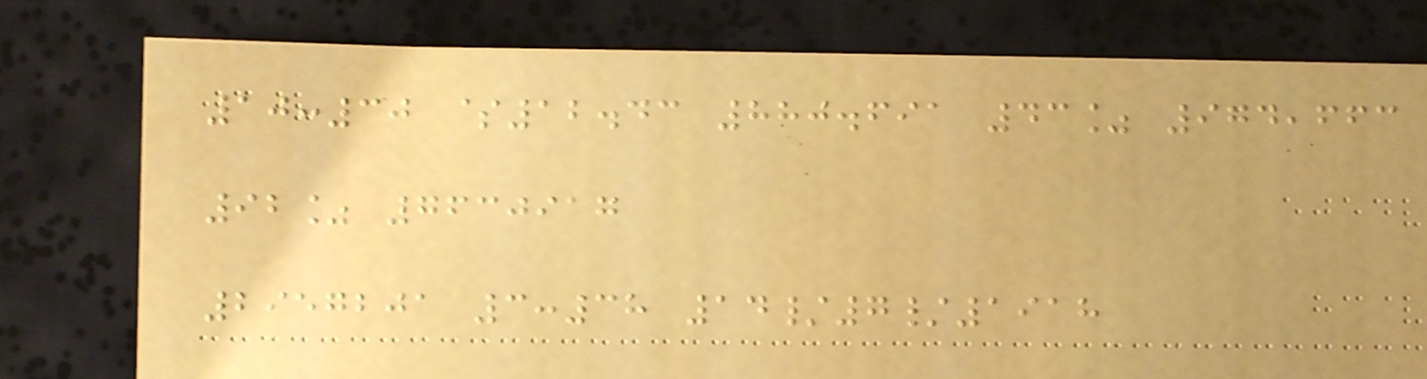10:30 $12.43 880.691 43% 974,663
92% 7630917
2957201 3:38 14/7/1918
